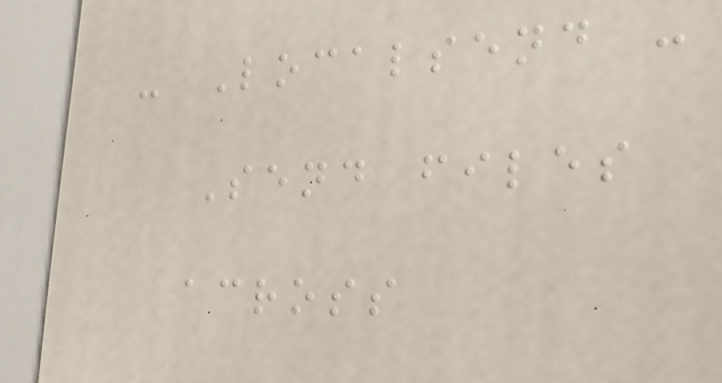- Localsend -
Send files
across
